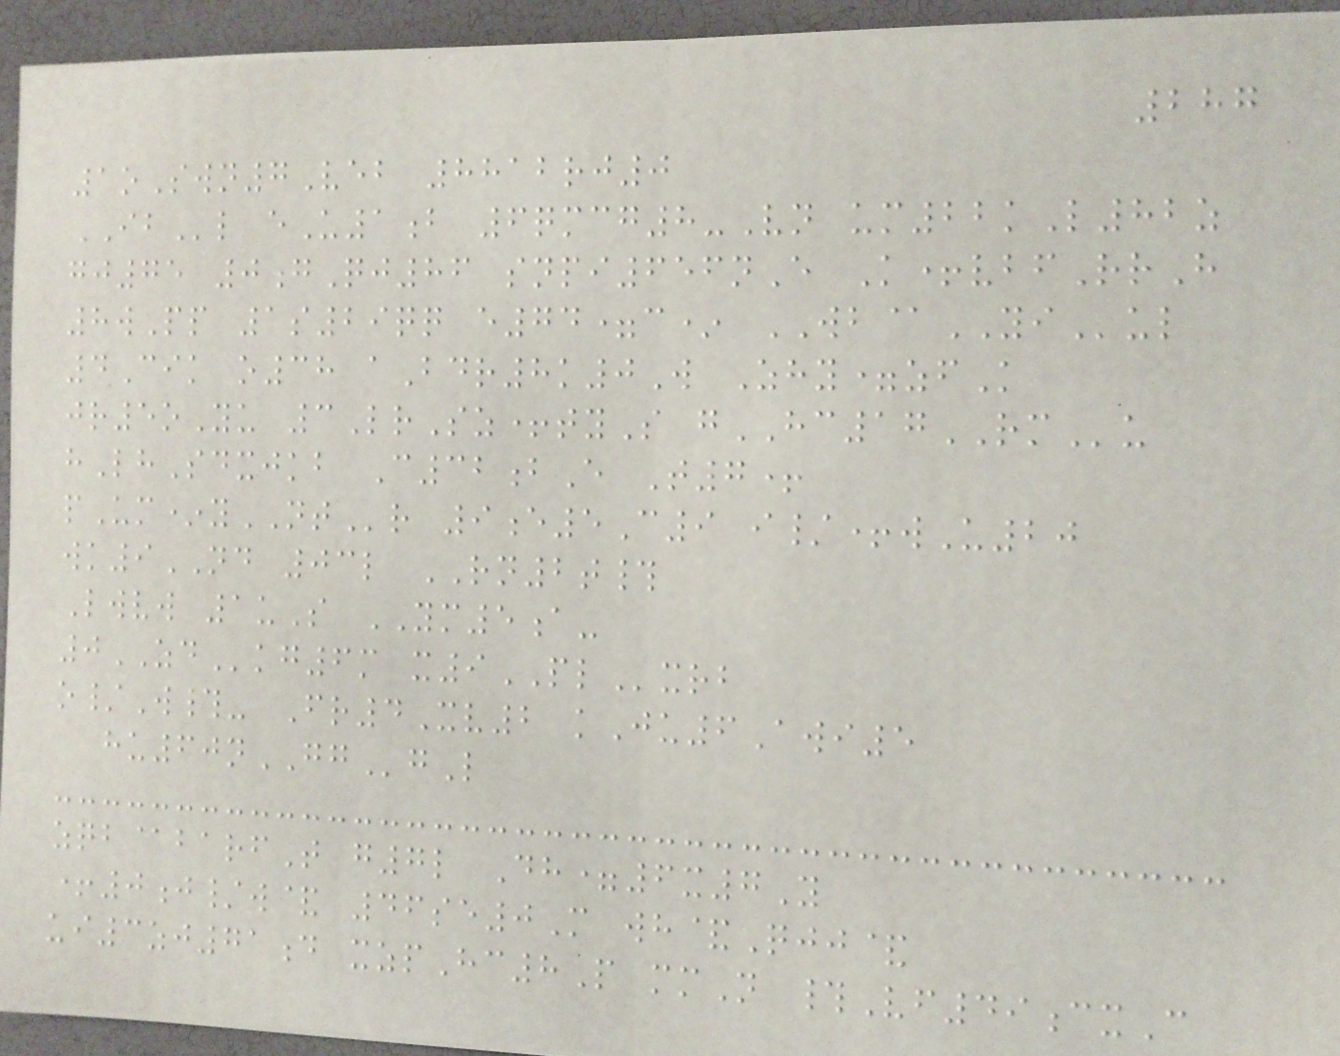287
1oSwn7Veb 8812rj0
IBl eU1b 6qmcg8-Vn um22kL82z
gj75 0gQj86 snpi656nE K+vbfRrH
8wPp 1s29qq e74=c* WB@YIul
4Cik o38 aBdr8k0W Zhy=zfK
jr5oYu 3LrSz+tyS gHC17RMu
hLhSdxjkb C32bE T7+
pUm*yNTr 9e5C9 i/+wU20
wk9ND 03l RN2t#
Lwvw 1uS YM5a-
0ZDkg6m x9PLxrb
o/W#- Fr4Xv2 kJu6Awi5
hu60nGGgL
zqb@barfT g7l Dh=6x7Y
+0j/w& 46se0M wh&Qjj&
ui3zj71d xzpHc8P mmN #Vf49cxC
